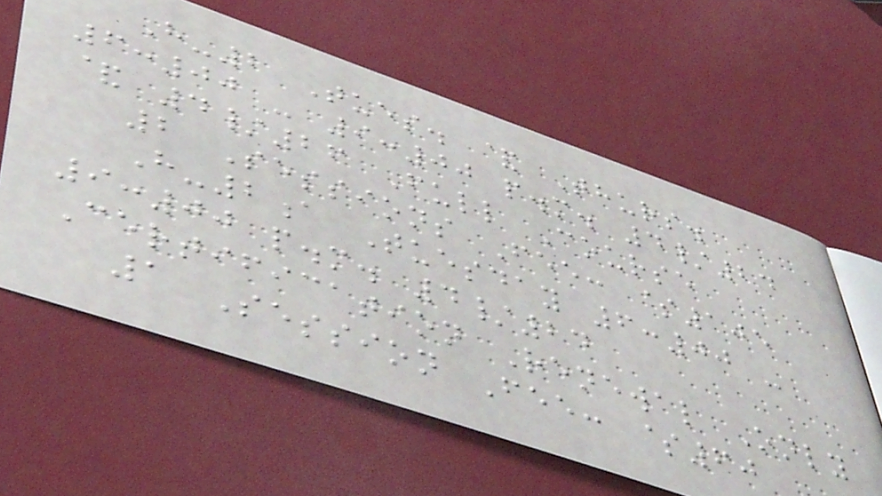H-2 Tues. & Thurs.
6:00 - 9:00 p.m. 4/24
& 4/26 Full Course
2 Sessions Fee: $105
H-2a Tuesday 6:00 -
9:00 p.m. 4/24
Certification Renewal Only
1 Session Fee: $60
